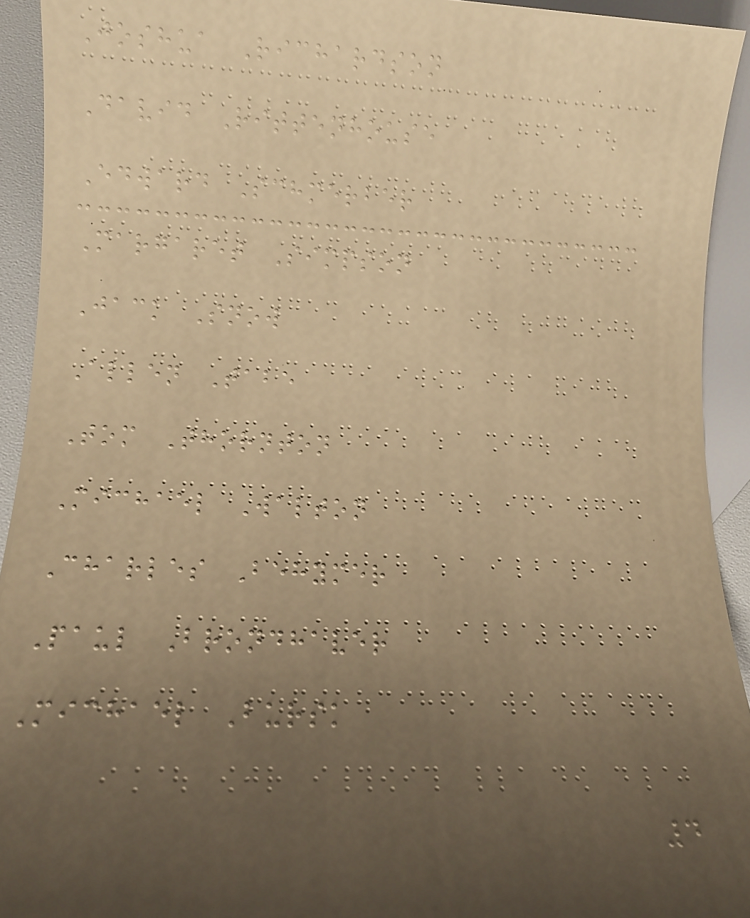Joshua Richardson
David Rittenhouse
Edward Schmerber
Margaret Simpson
Jack Snow
Allen Tabe
Tom Thornton
Michael Walton
Charles Behymer
Paul Brondhaver
Michael Bursk
4
